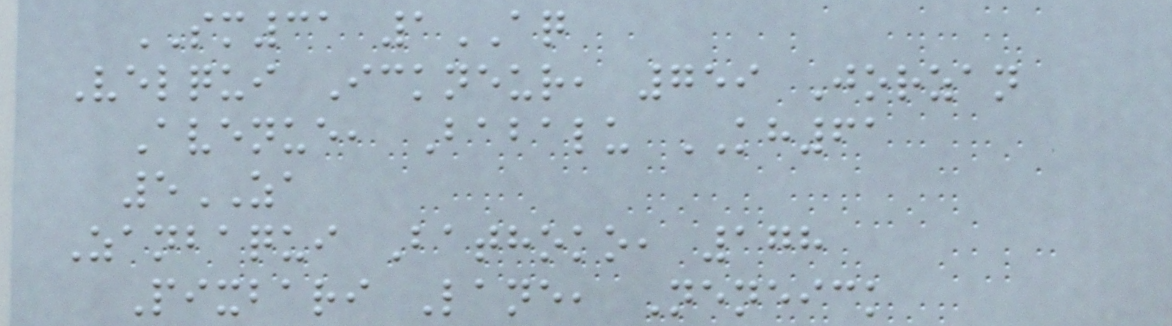SM31 1AQ
Velqui Ickneur, 759 Jorzan
Avenue, Babalu KH61
5ZA
Zanbaqui Bathoko, 178
Pixbari Lane, Neneick
